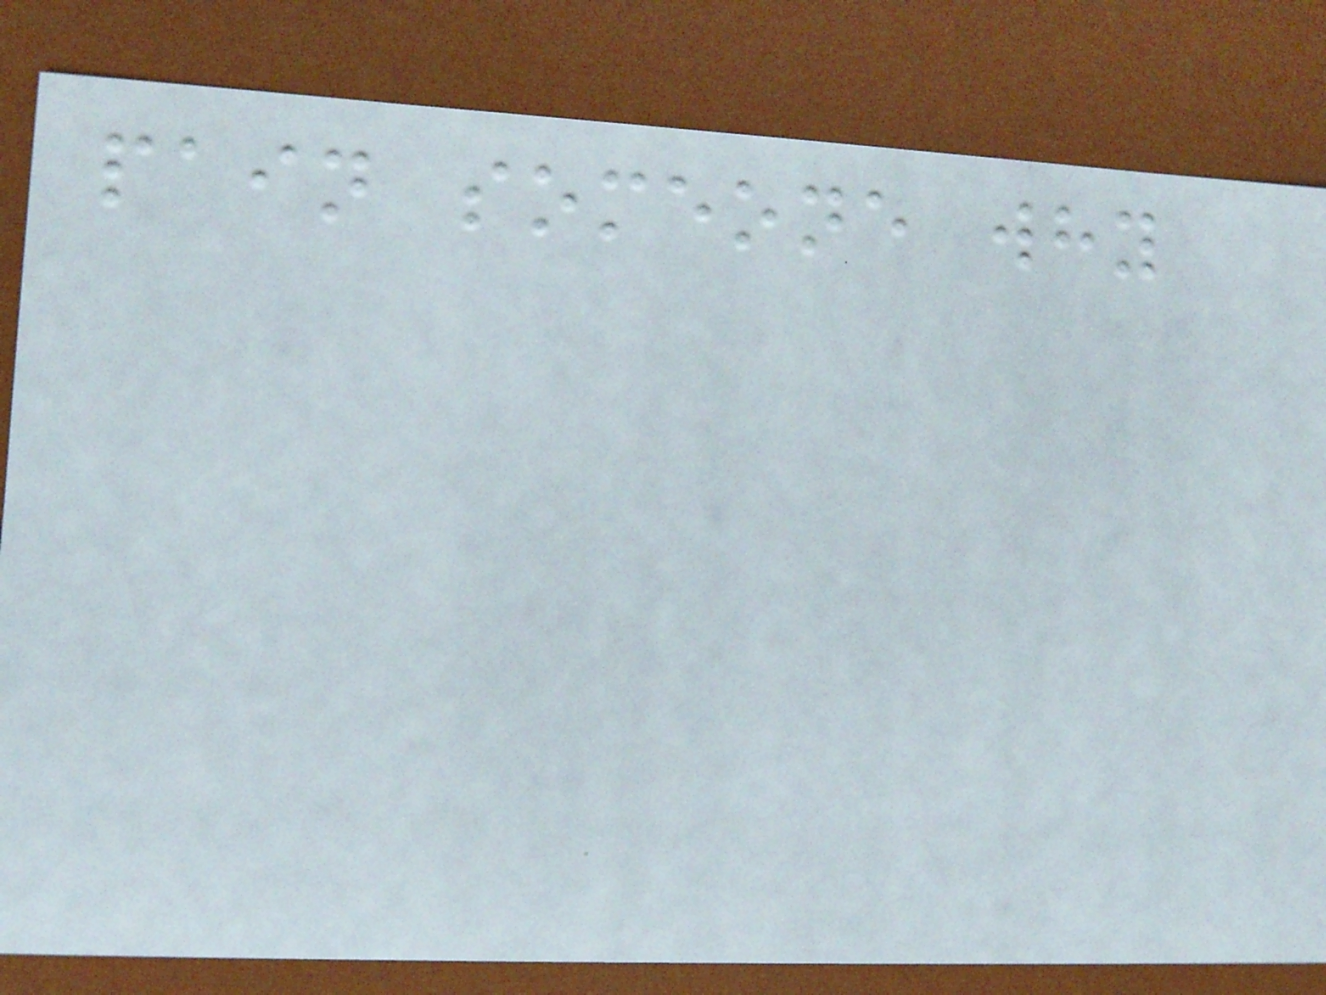pain someone why
